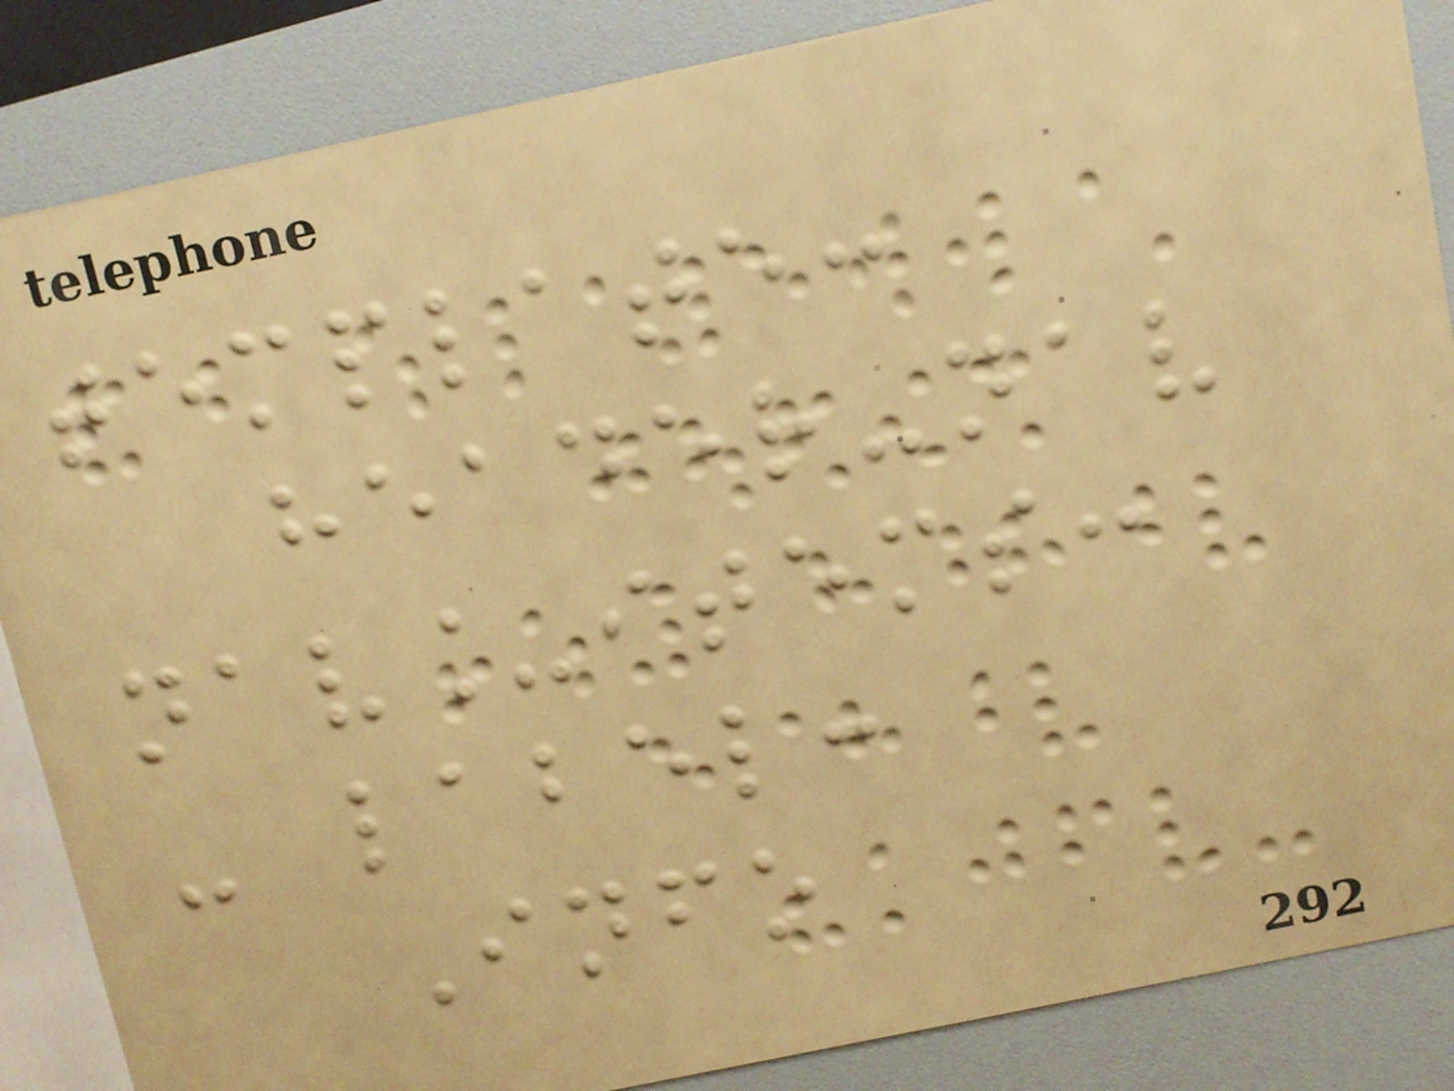template:
header-nav
nav_items:
- label:
Info
